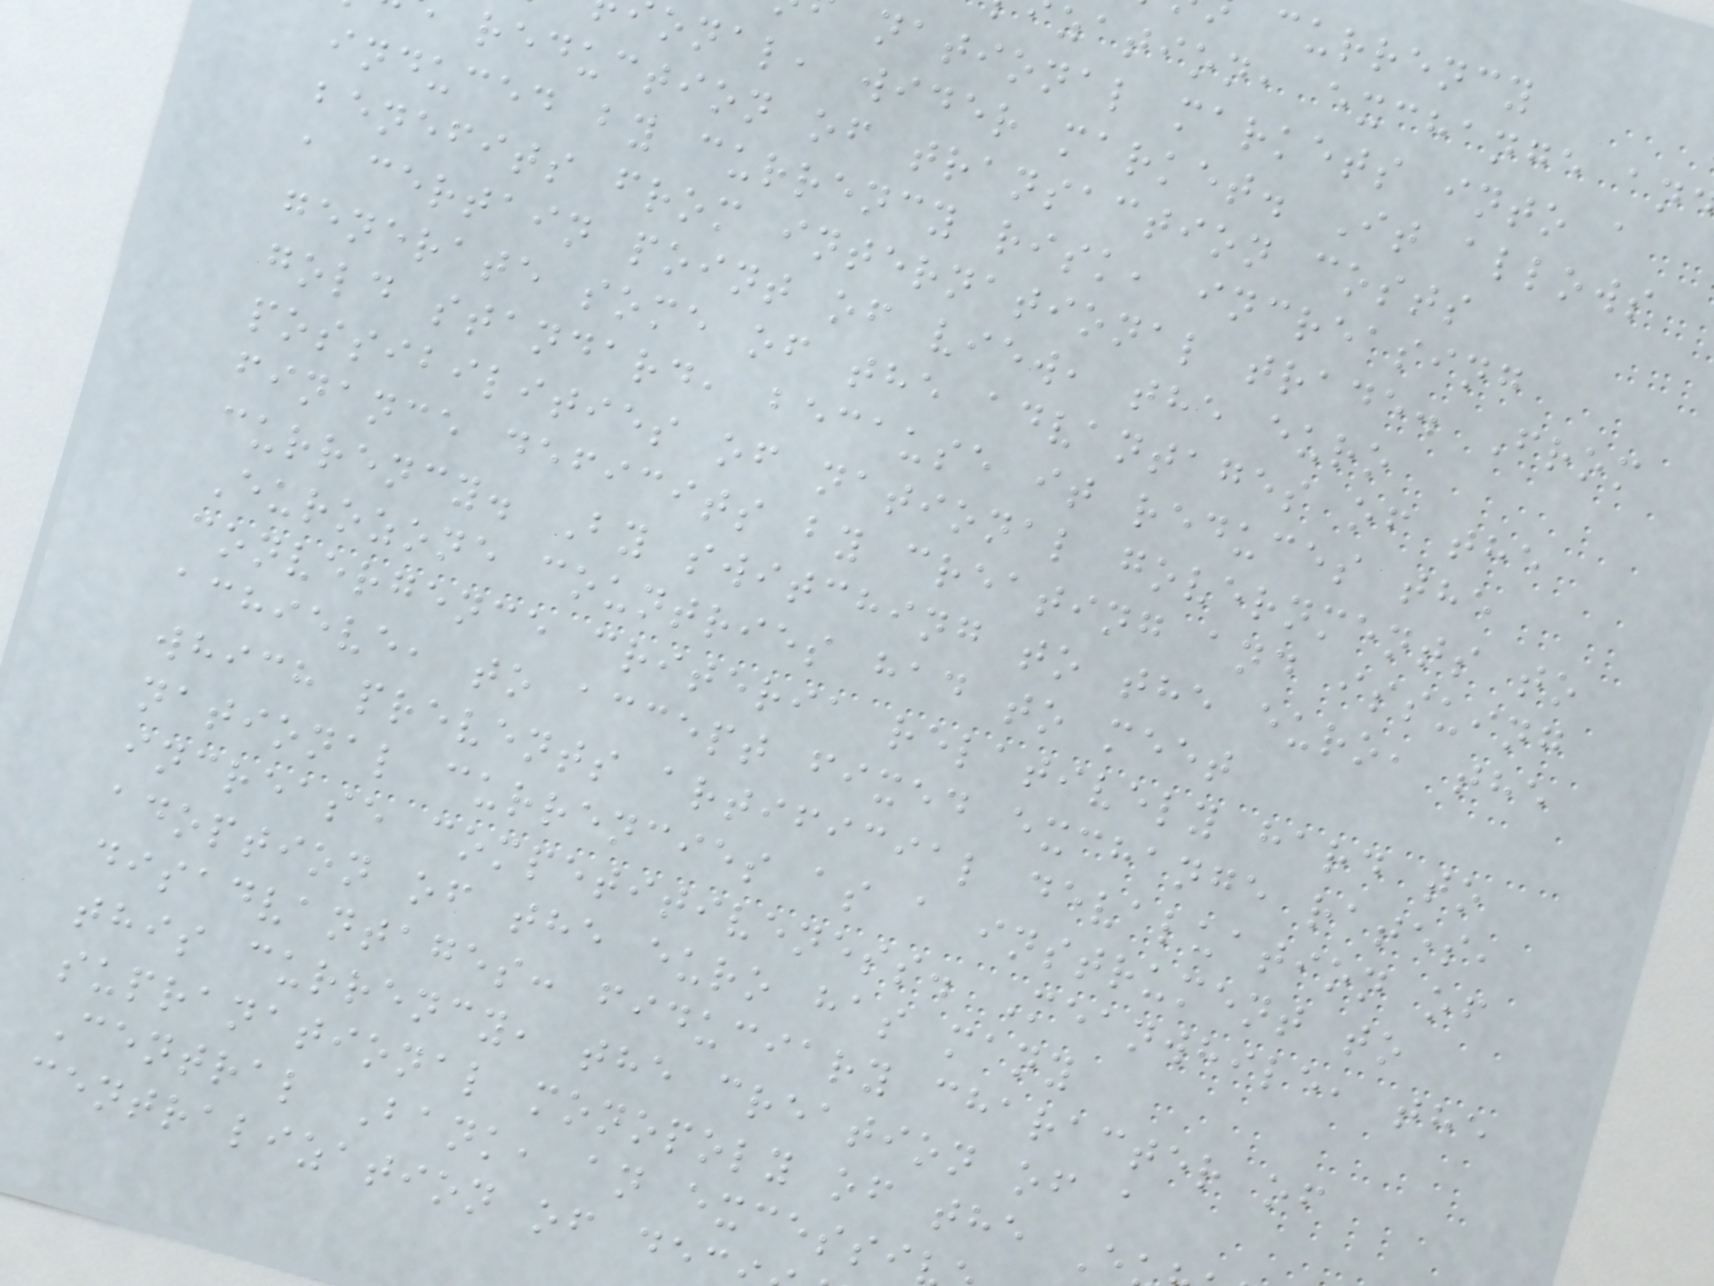currency
zation, exchange an
national markets into a
onal, wider market. It allows
reduction of transaction costs
induced by currency risk, increasing
benefits from international trade. From
a certain point of view, the euro
generate some of the advantages of the
gold standard, because it reduces the
possibilities of national governments to
finance deficits by creating and issuing
currency. By switching to the euro, the
Eurozone countries had to meet
convergence criteria relatively hard to
achieve, to accept fixed exchange rates,
which prevents artificial devaluation of
national currencies as a instrument to
increase competitiveness. Meanwhile, the
adoption of the euro has many
disadvantages: fiduciary character of
this currency, the creation of a
supranational monopoly of the E
Central Bank, an excessi
centralization of dec
